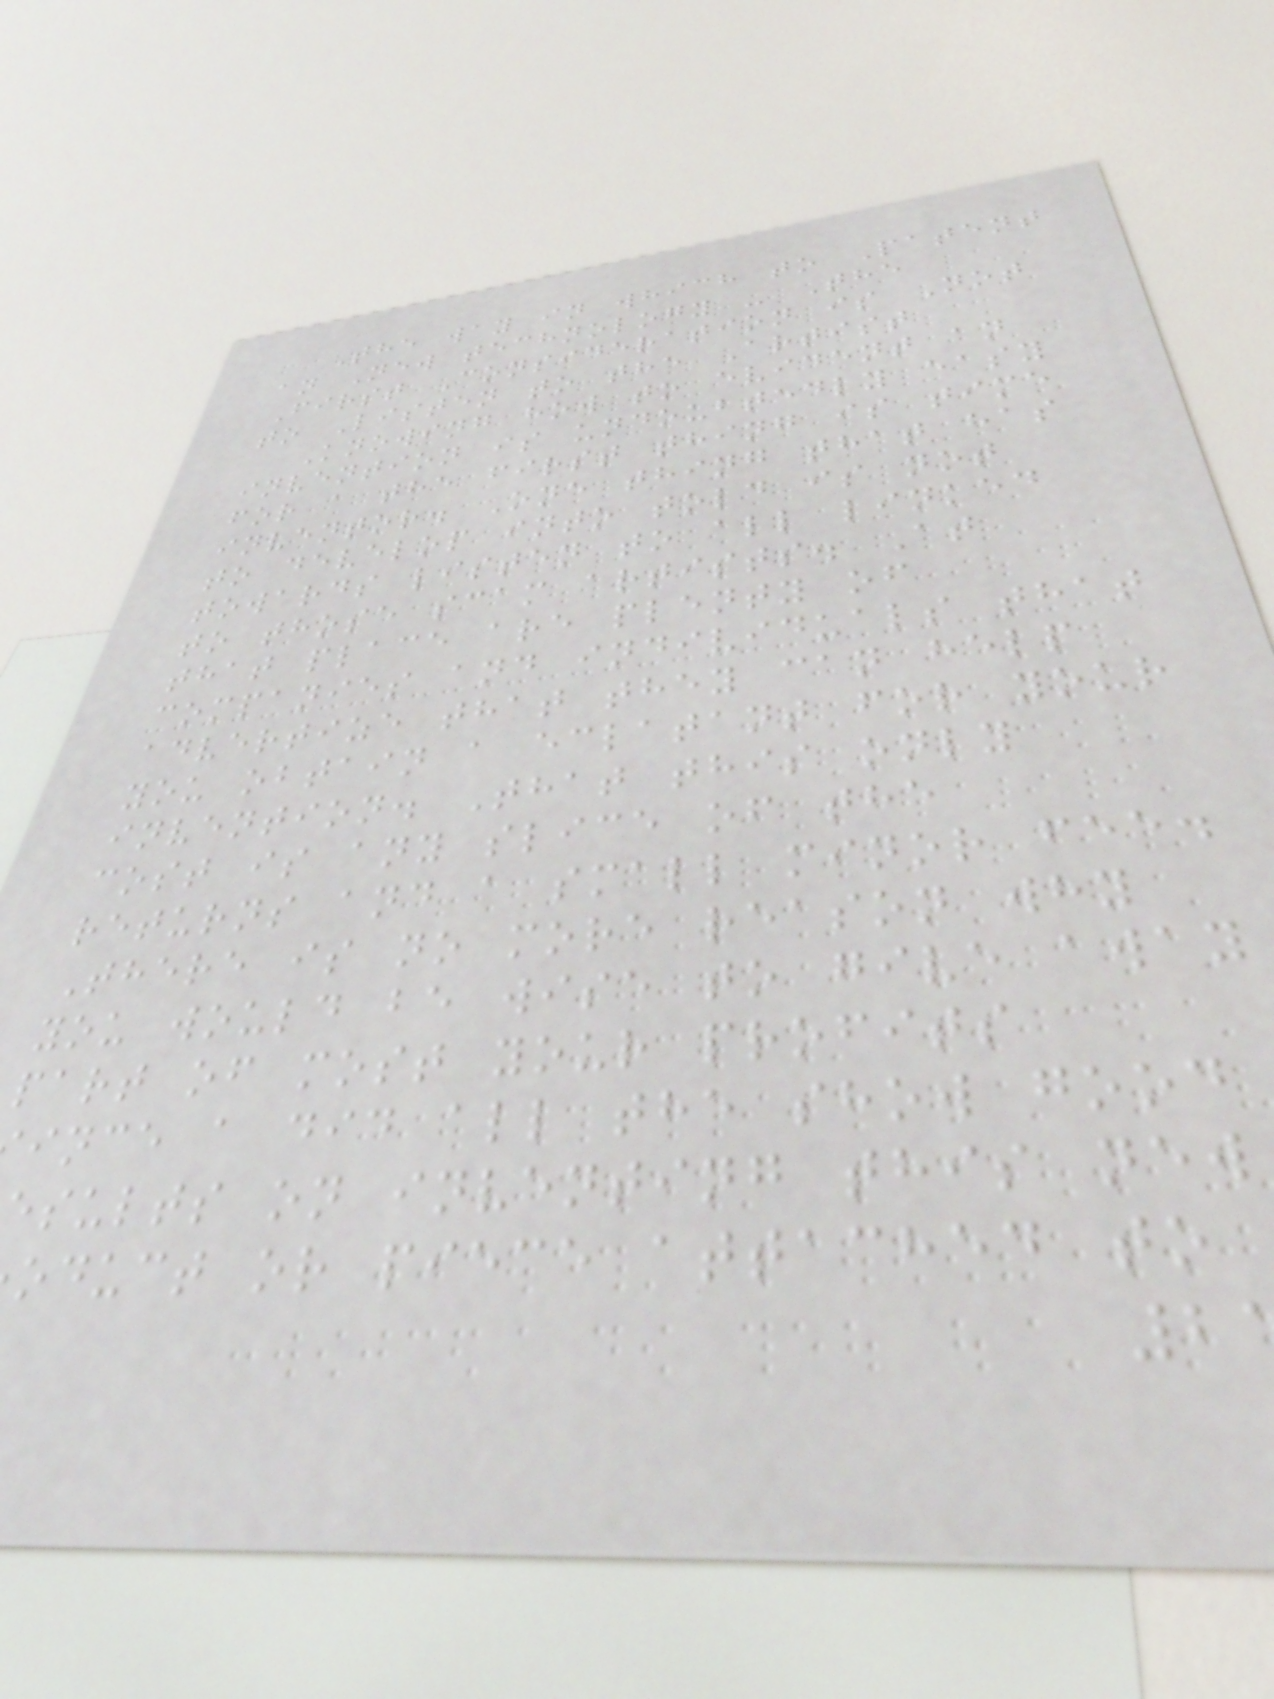The way in which to Patent
an New technology - The
First Consideration is Not
to Listen to the Artist
Knowing how to evident an
invention is undoubtedly easy
for a the first thing is time
inventor. One thing that has
to develop into told is not
towards listen to all linked
to those scam artists. At
that place are plenty of
companies and individuals that
advertize that they can help
you obtain a eclatant for your
invention. That this only
cost is any slice of the
returns and a small minor fee.
There is no more reason why
you would be wise to give away
part of most your profits
ince a did all the show good
esults on inventing this new
oduct or piece attached to
